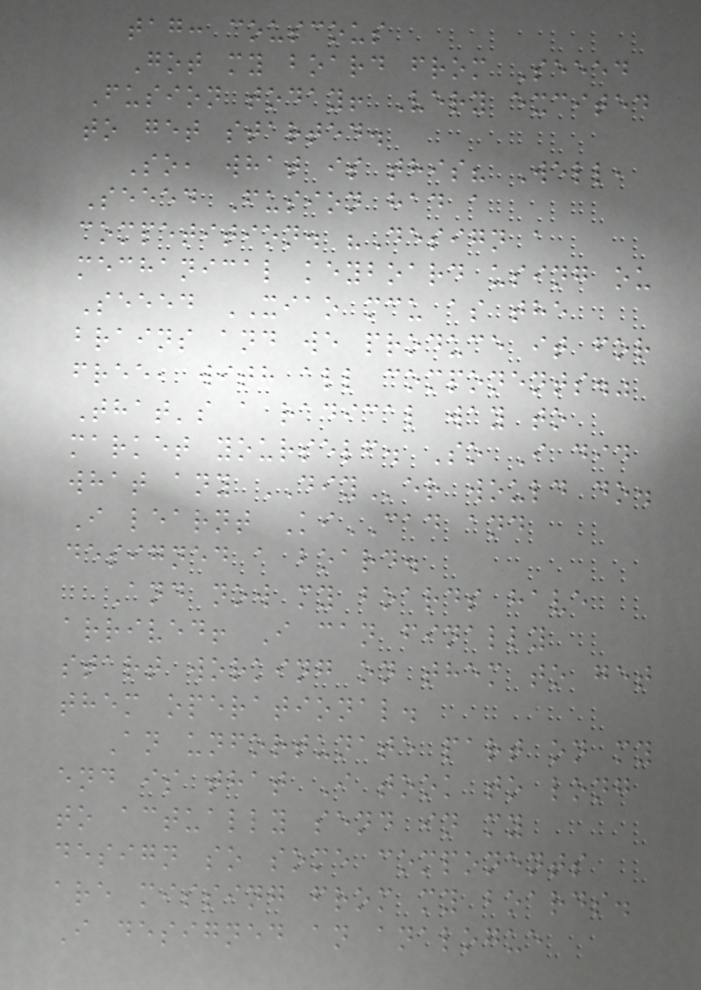tag: couscous
Got my board from Seeed
Fusion today! Very excited
to get started.
So, what is this? Well,
Seeed Fusion had a
competition. "Design a
mechanical keyboard using ou
Seeed XIAO mcu as the
brains and we produce it for
free, with all components."
That's a radical way to
market yourself. So I did
what any DIYer would do.
I learnt KiCAD and
designed a board.
And now my boards have
arrived! I can finally
start working on them to get
them operational.
An unfortunate part on my
end is that I took to long
to actually send in my
design so some components
are missing from my boards.
I designed an analogue
